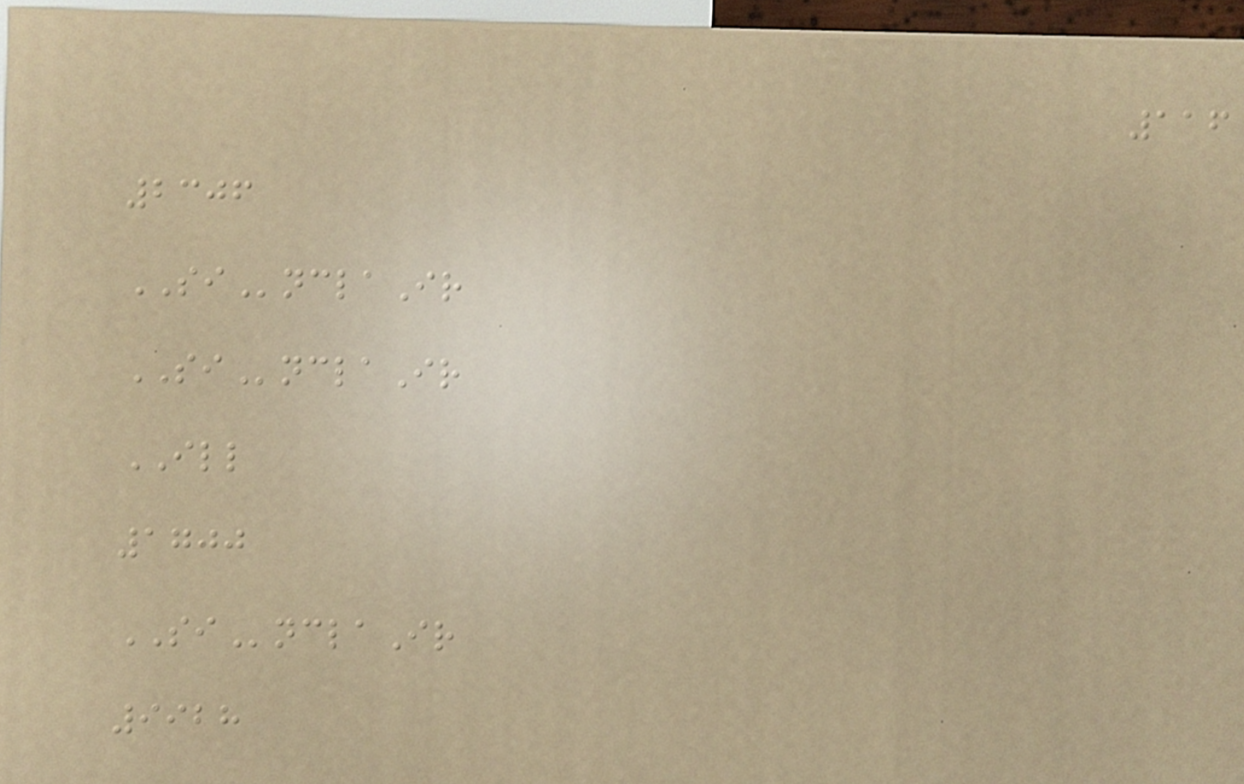116
2306
SInclaIr
SInclaIr
ILL
1700
SInclaIr
9928
